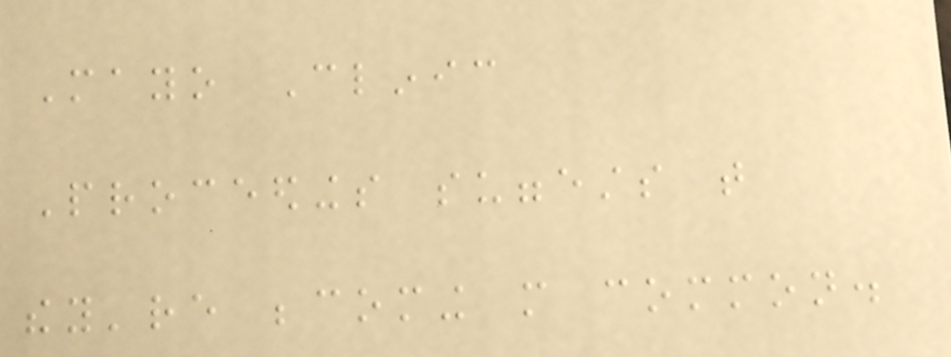Mayo Clinic
Proceedings suggests that
they're becoming more common.
